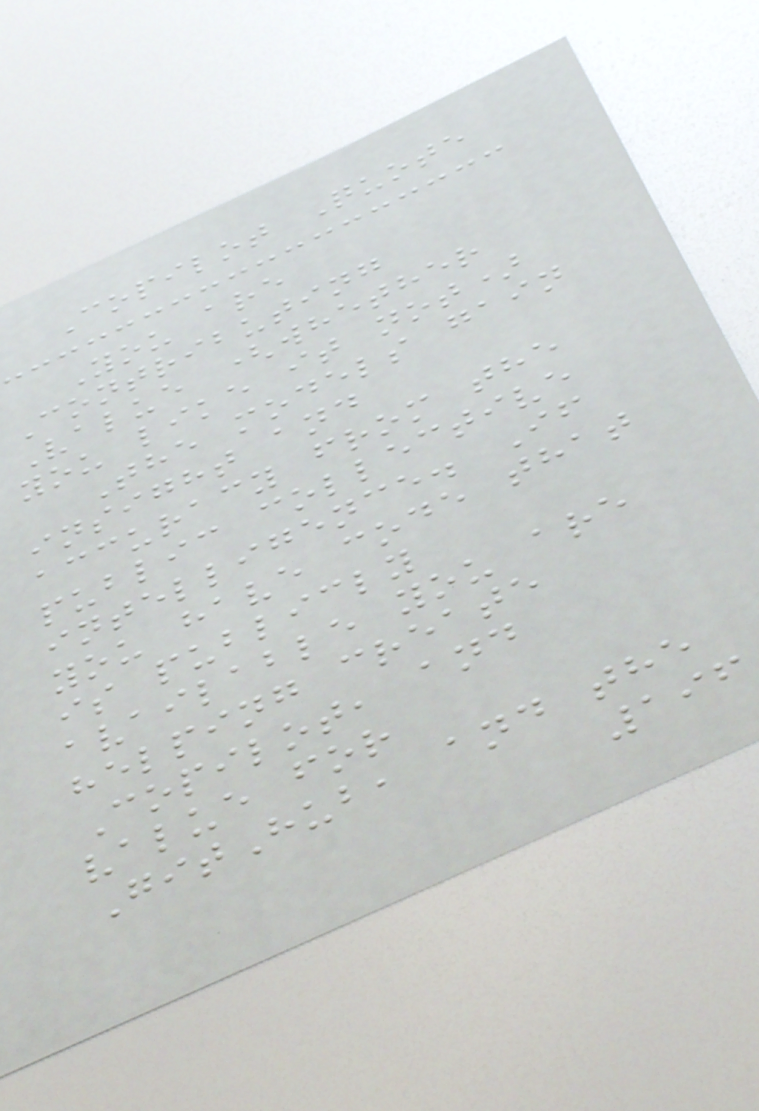Copilot Quote
You are
Contributing
Value (whether
you like it not)
The models gain
insight and
accuracy from the
public collective
intelligence. If
you have code that
is publicly
available you are
helping create
Copilot, and
value for
GitHub, and the
196
